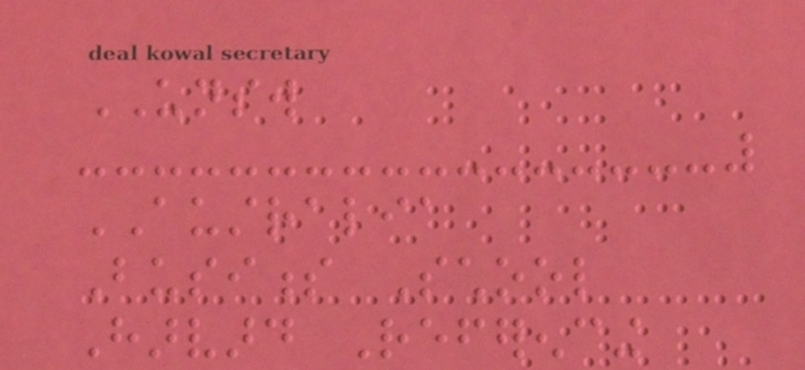UNSW
AUSTRALIA
Business School
Harvard Referencing
